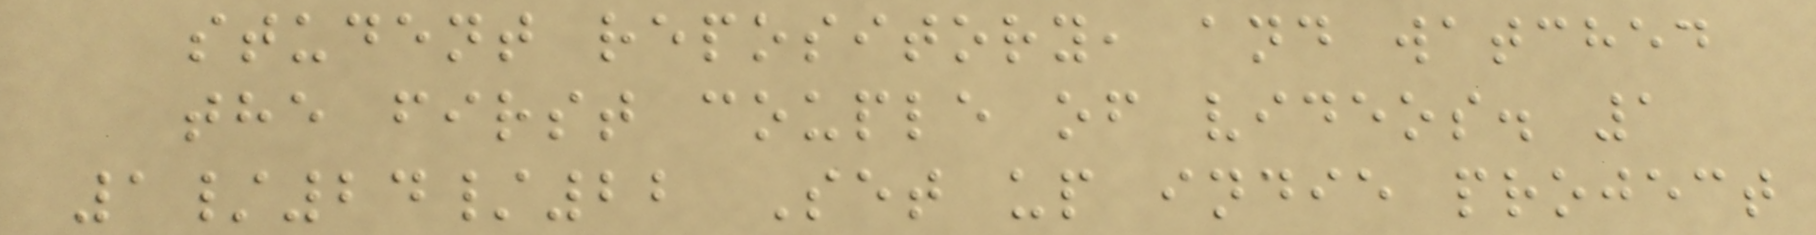student repository, and watched
the first couple of videos. 1
1/24/22 Set up indie project
